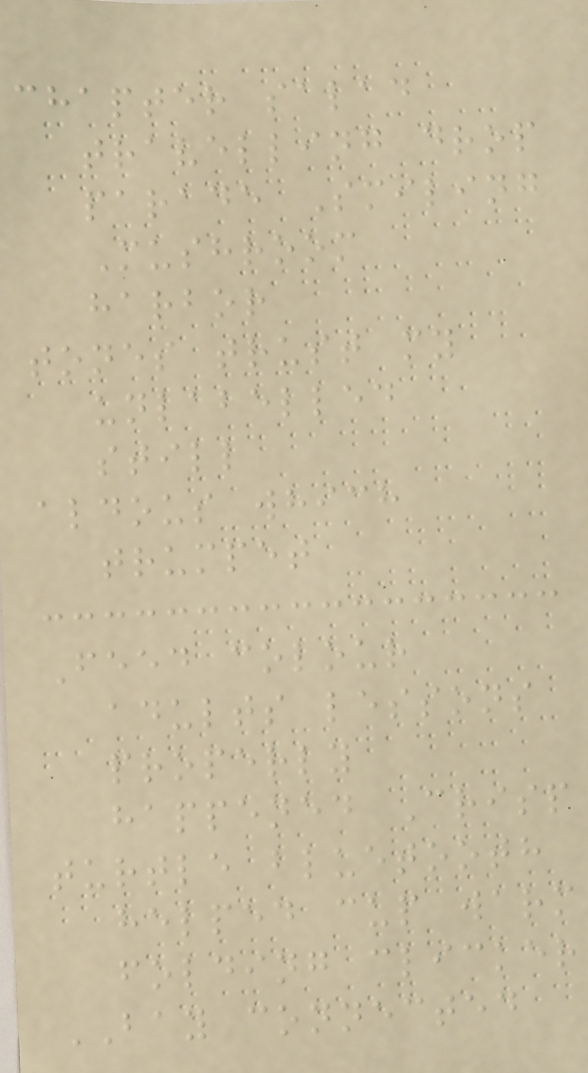chapter salad
travelling drop
parade Smiling
Mushroom
harbor
tones trust my
unlabelled
still
aldous which
trumpet
Feed colour
adults lessons
properly
happened Crisp
turtle bluetooth
helped cup warm
folding clicker
BAY connected
